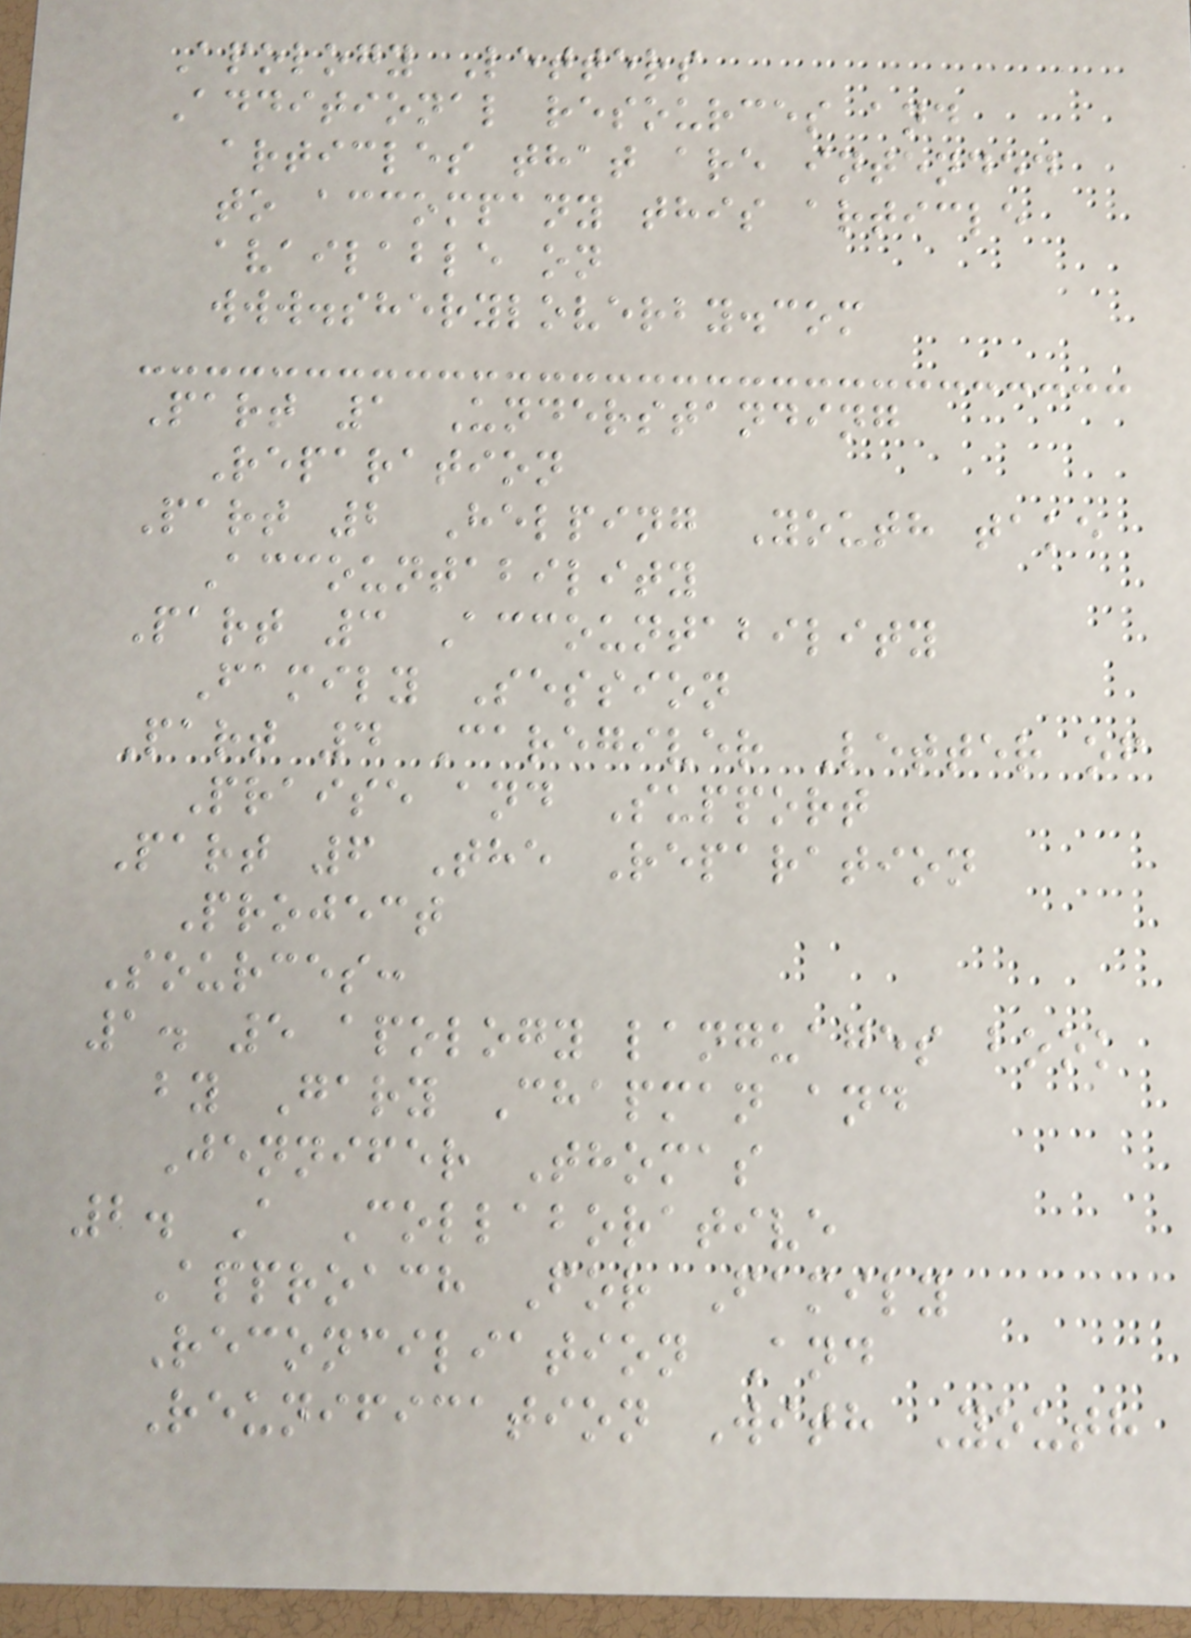Apology Letters
Additional resources and
articles that are intended
to accompany this article
available on
www.sheryloverby.com
Part 1 Understanding
Reparation
Part 2 Helping Youth take
Accountability
Part 3 Accountability
Family Session
Part 4 Caregiver Letter of
Praise and Support
Part 6 The Reparation
Project
Sources:
1. 5 apology languages book
by Gary Chapman and
Jennifer Thomas
2. A Collaborative
Approach For Family
Reconciliation And
Reunification With Youth
